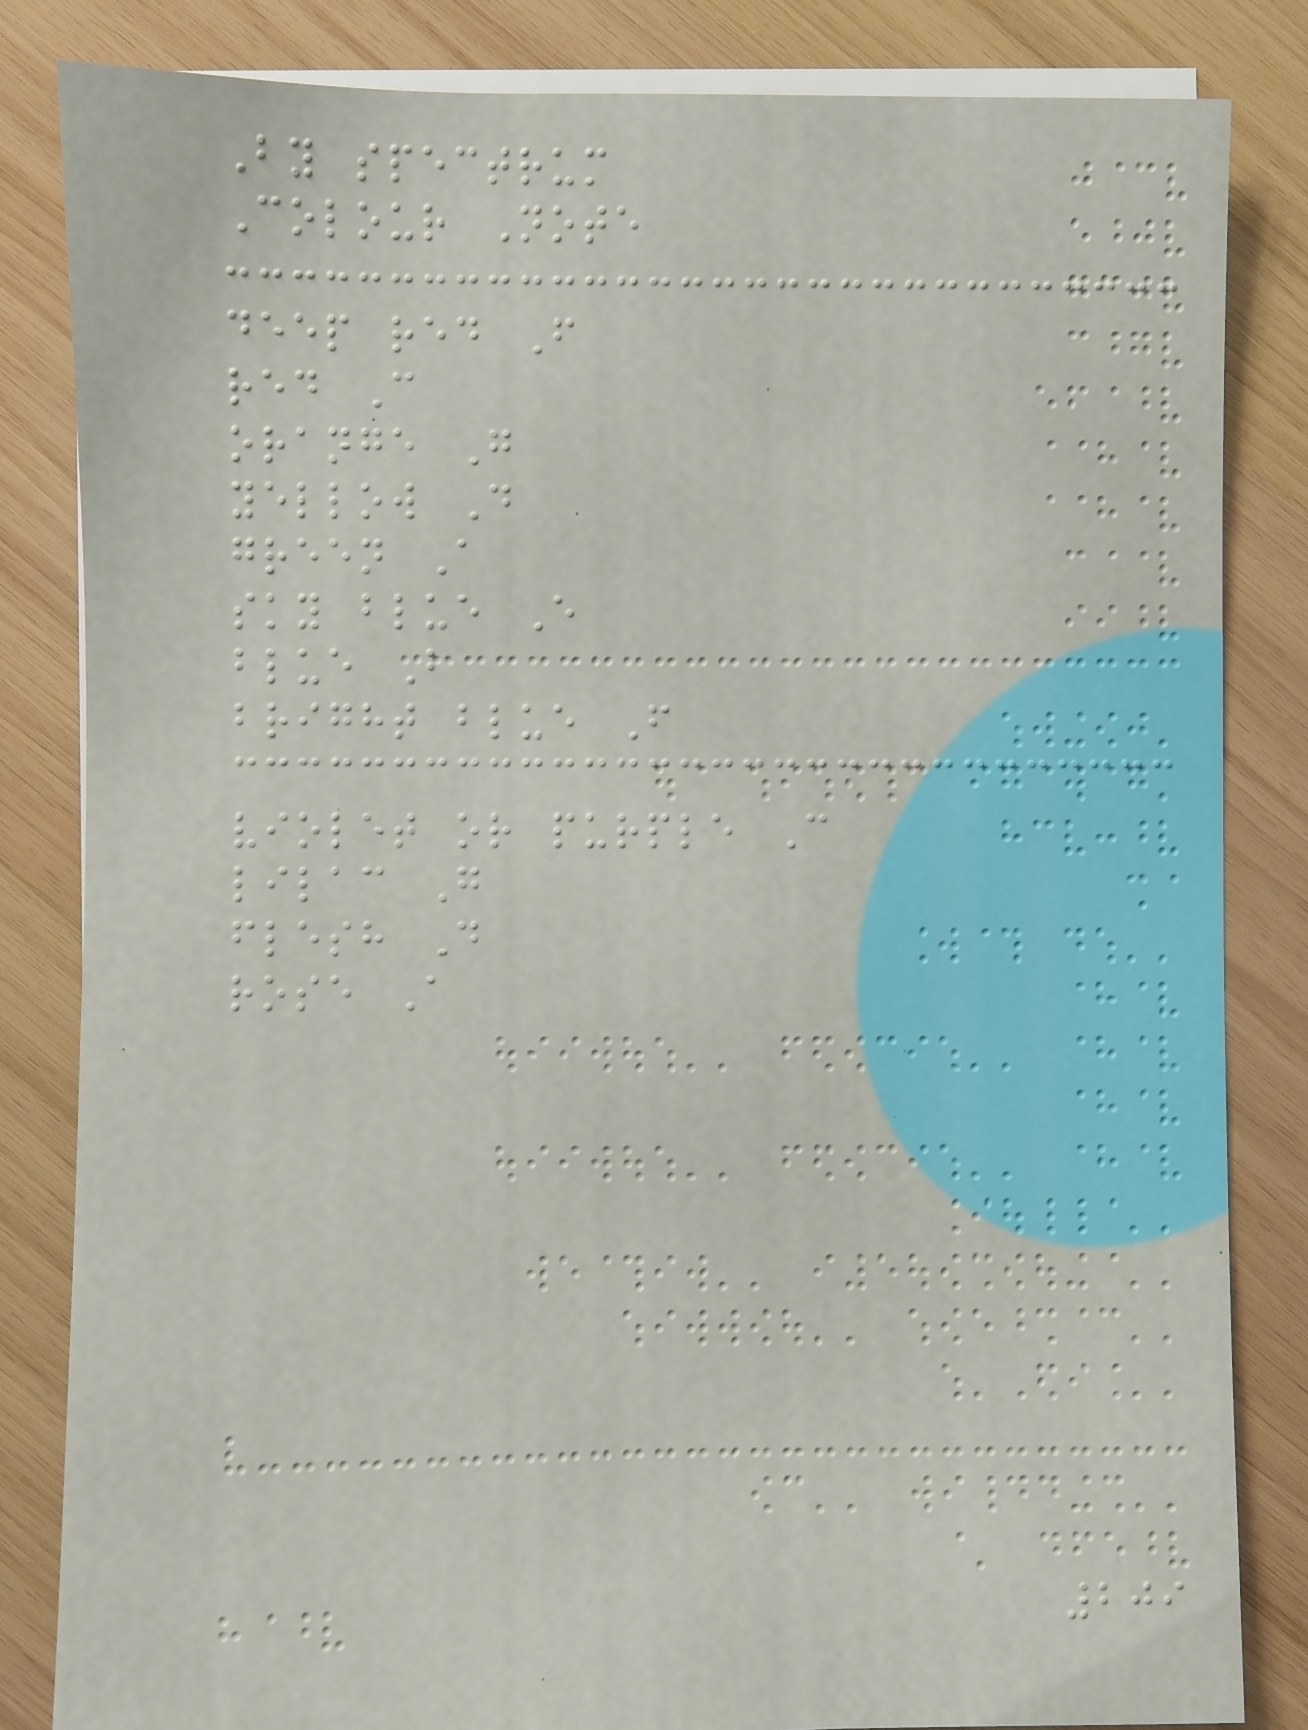By spectrum
Colour Note
deep red F
red C
orange G
yellow D
green A
sky blue E
blue B
bright blue F
violet or purple C
lilac G
flesh D
rose A
209
